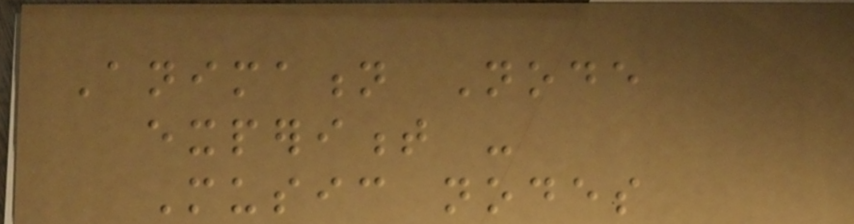Animation Node
experiment -
Music nodes
